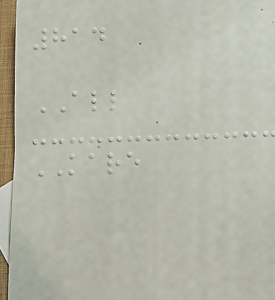814
ALL
KARE
